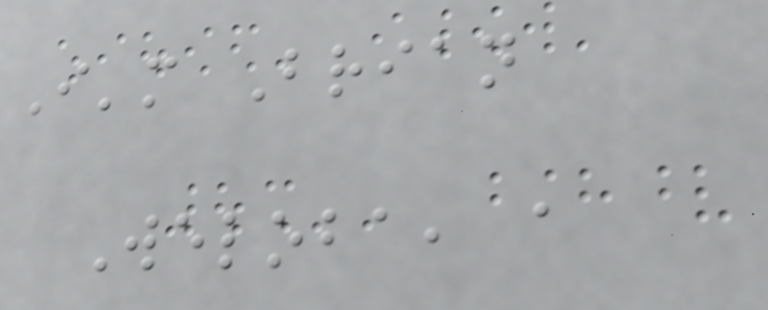I'm Brian
Weloba, a
